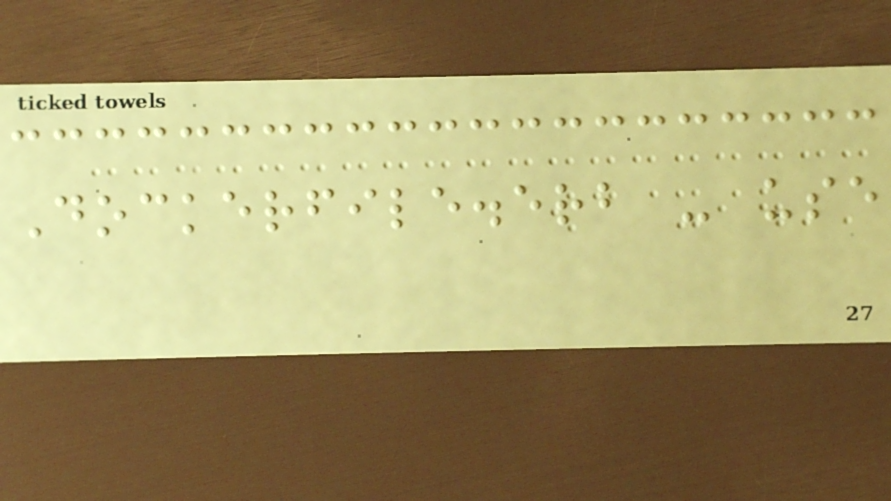Dockerfile.erb - use
